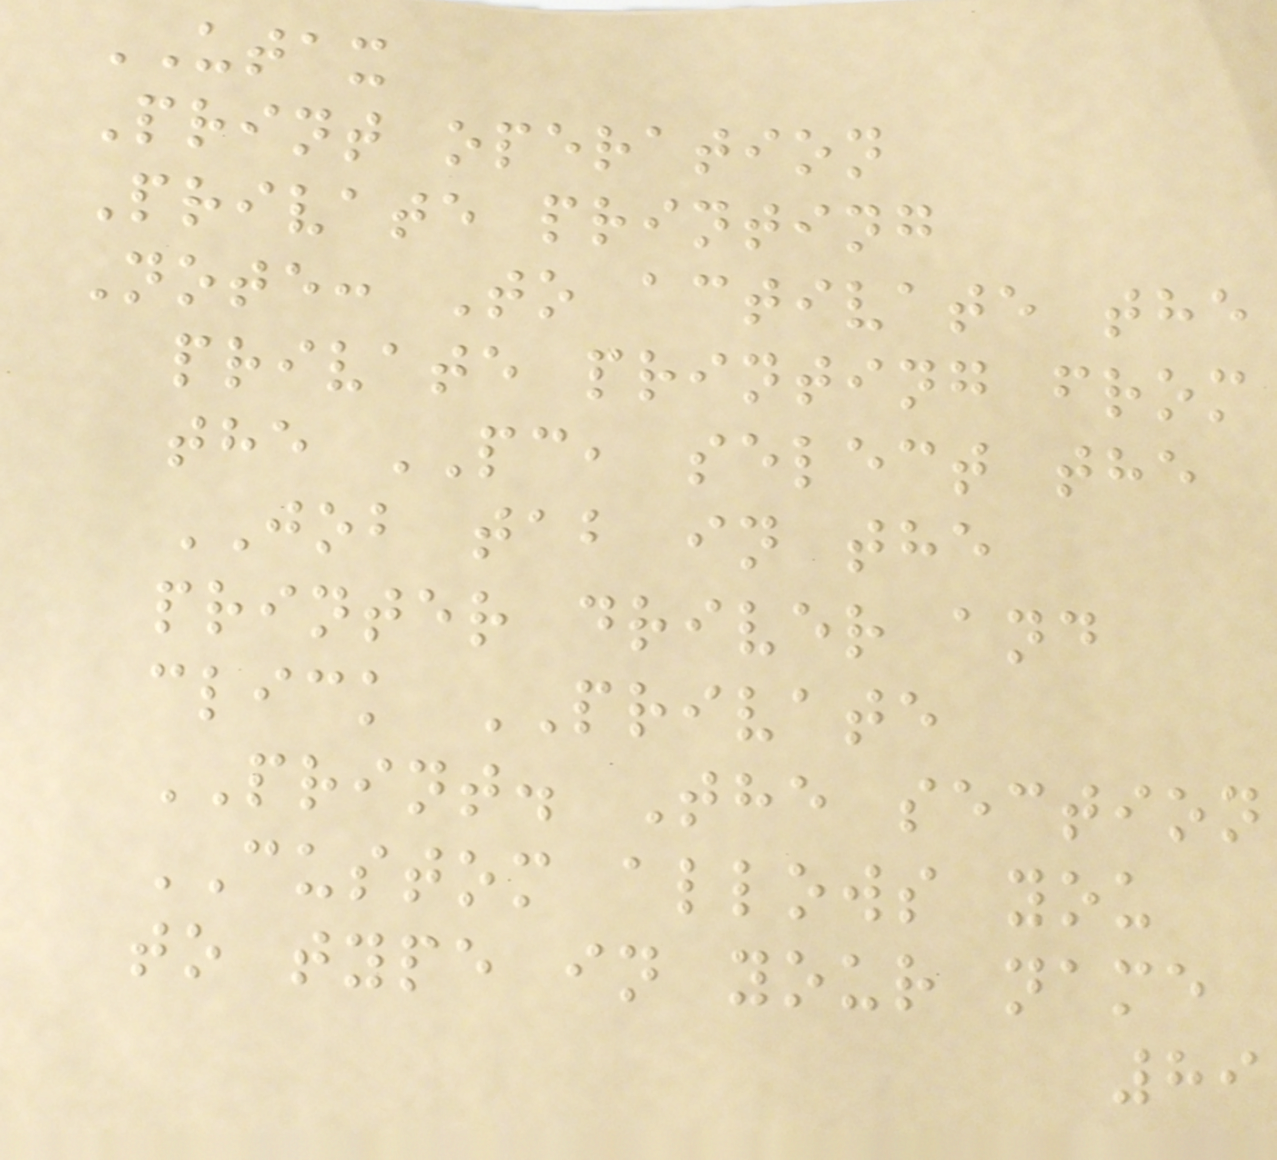UTAX
Print operation
Private printing
Note: To activate the
private printing from
the PC, select the
JOB tab in the
printer driver and
click PRIVATE
PRINT. The section
CUSTOM allows you
to type in your name
89
